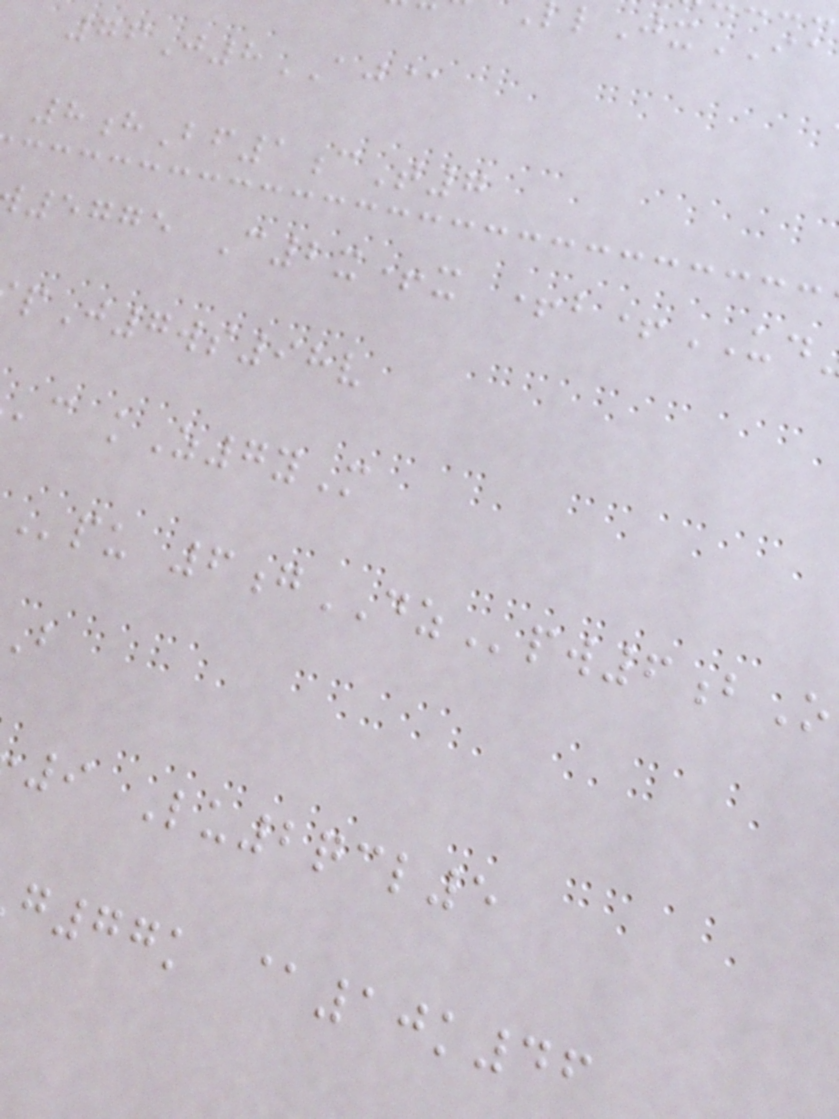lJxIA
76J8AJ@
8hBf1cT7
5775 C2x+x +b+UD
pJ7ws98v
c kZ7yM
pu 6gDZpw6bO
9 Lu2qcl5
g77k @10k46
